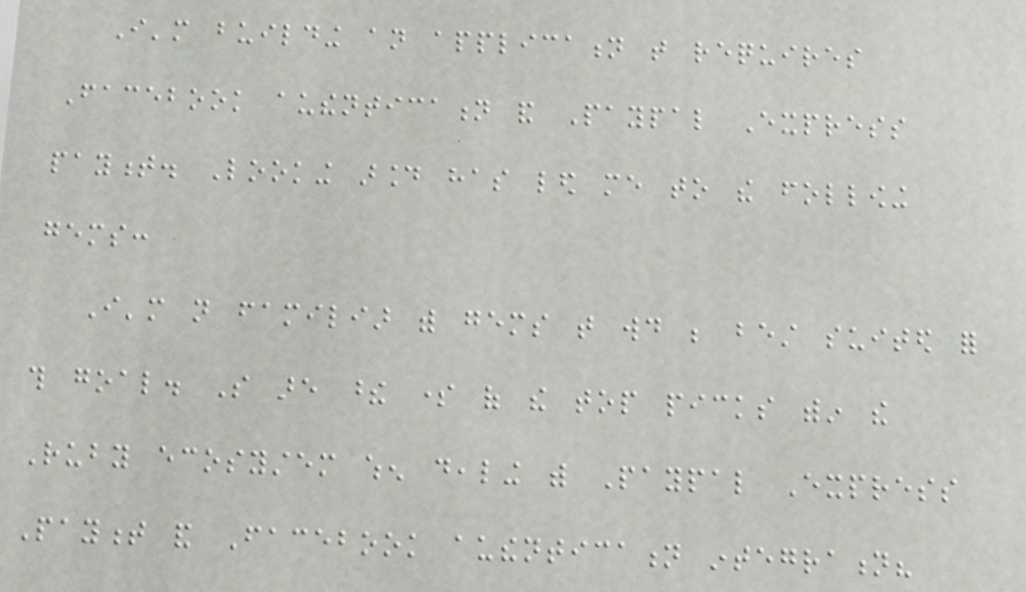I'm building an application that requires
Facebook authentication and Paypal Express
payment. Looking around has led me to the following
gems:
I'm not familiar with gems that would be best suited for
this goal. So are these some of the top picks within the
Ruby ecosystem when dealing with Paypal Express
Payment and Facebook authentication integration?
